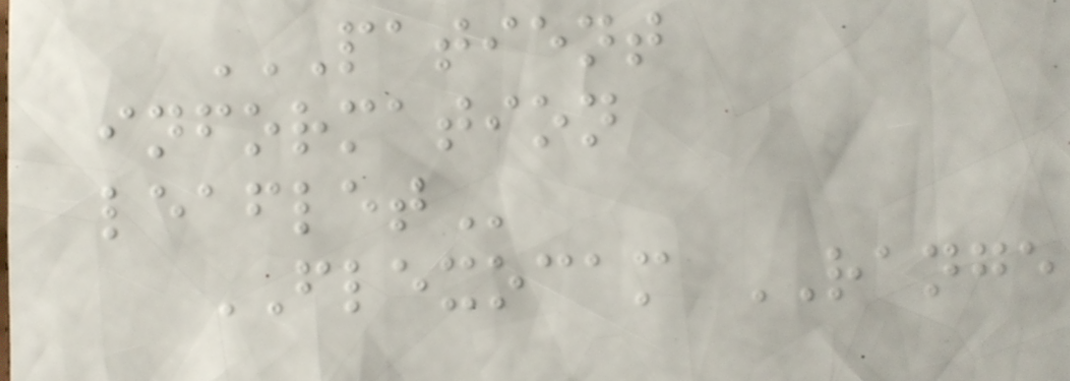PATIENT
INFORMATION
LEAFLET
FLEXOCAM RANGE
